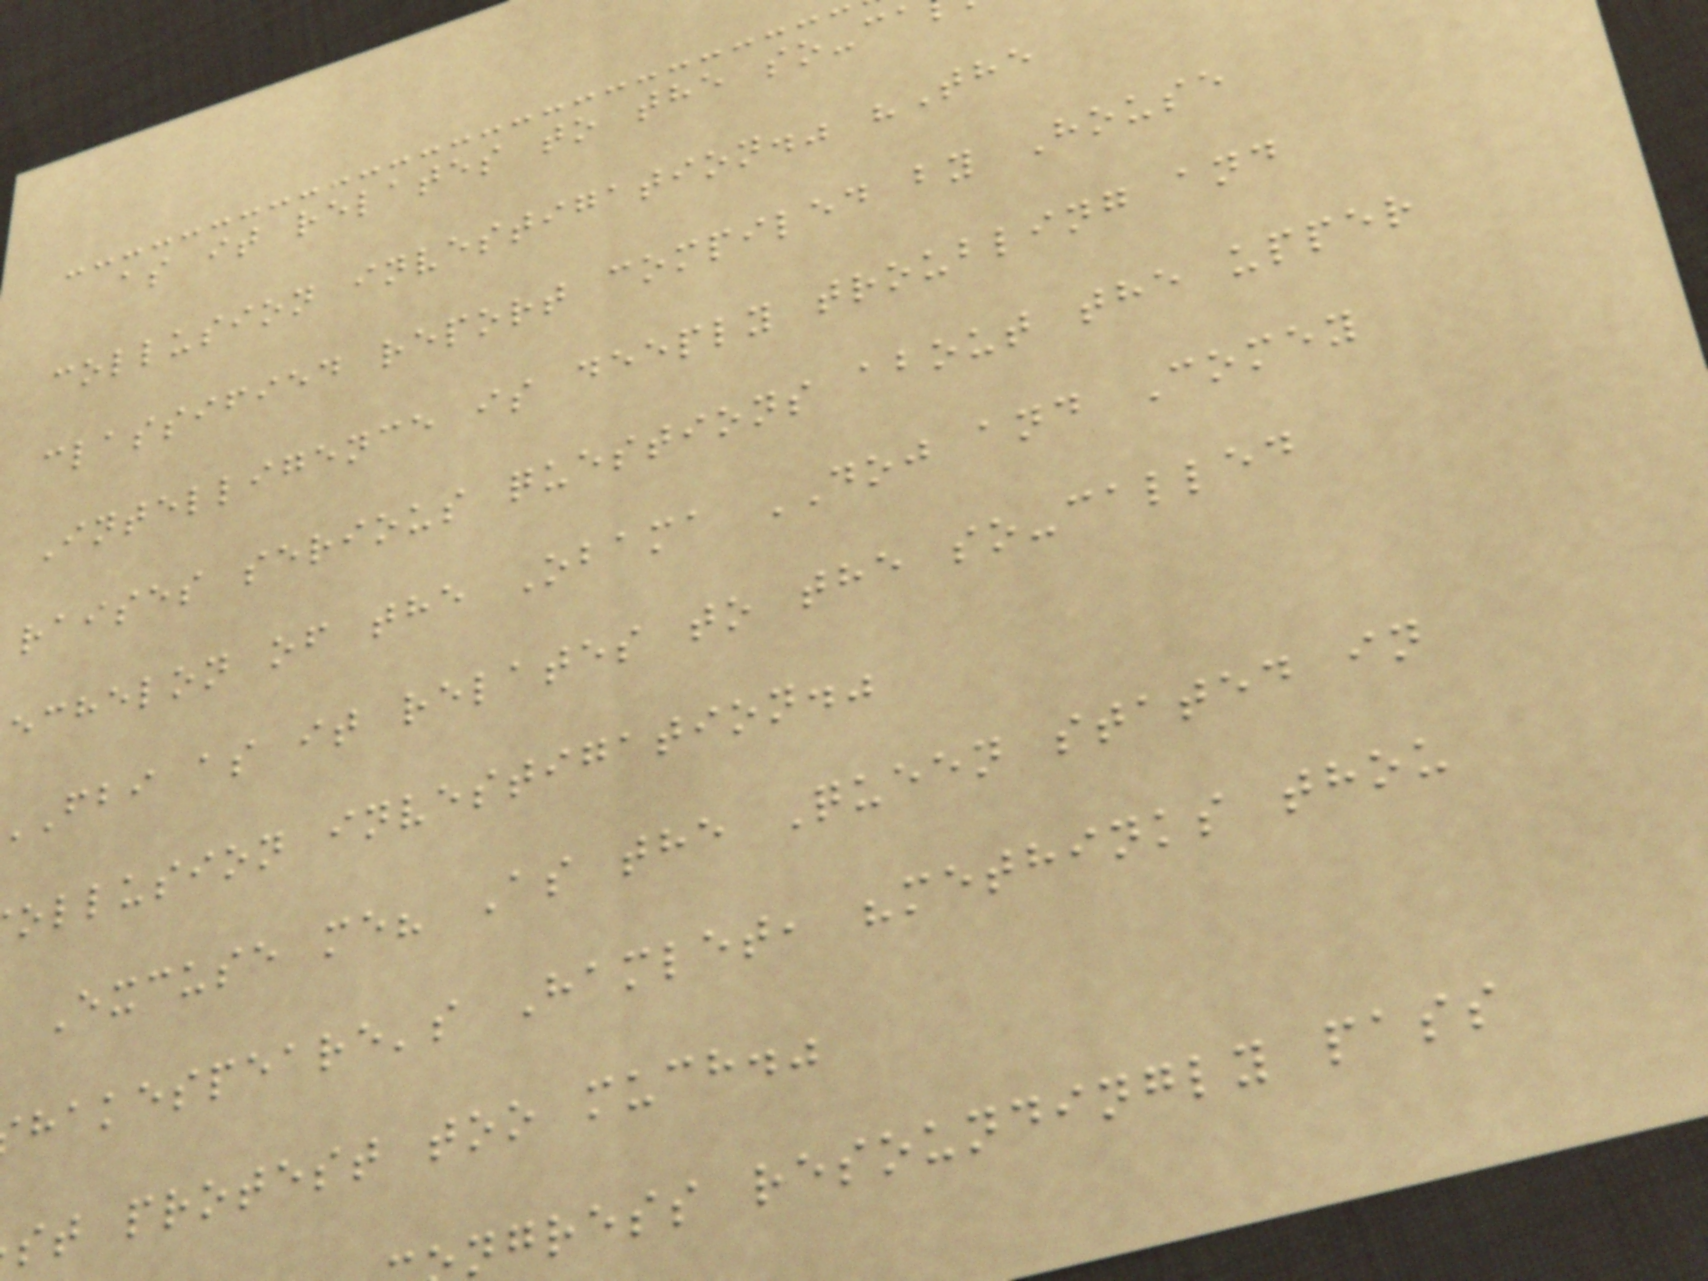as it relates to the so-c
collusion investigation." "The
classified report compiled by House
Intelligence is deeply troubling and
raises serious questions about the upper
echelon of the Obama DOJ and Comey
fbi as it relates to the so-called
ollusion investigation."
Excuse me? As the Queen stated in
hakespeare's Hamlet, "methinks thou
st protest too much."
ngress resoundingly pass
